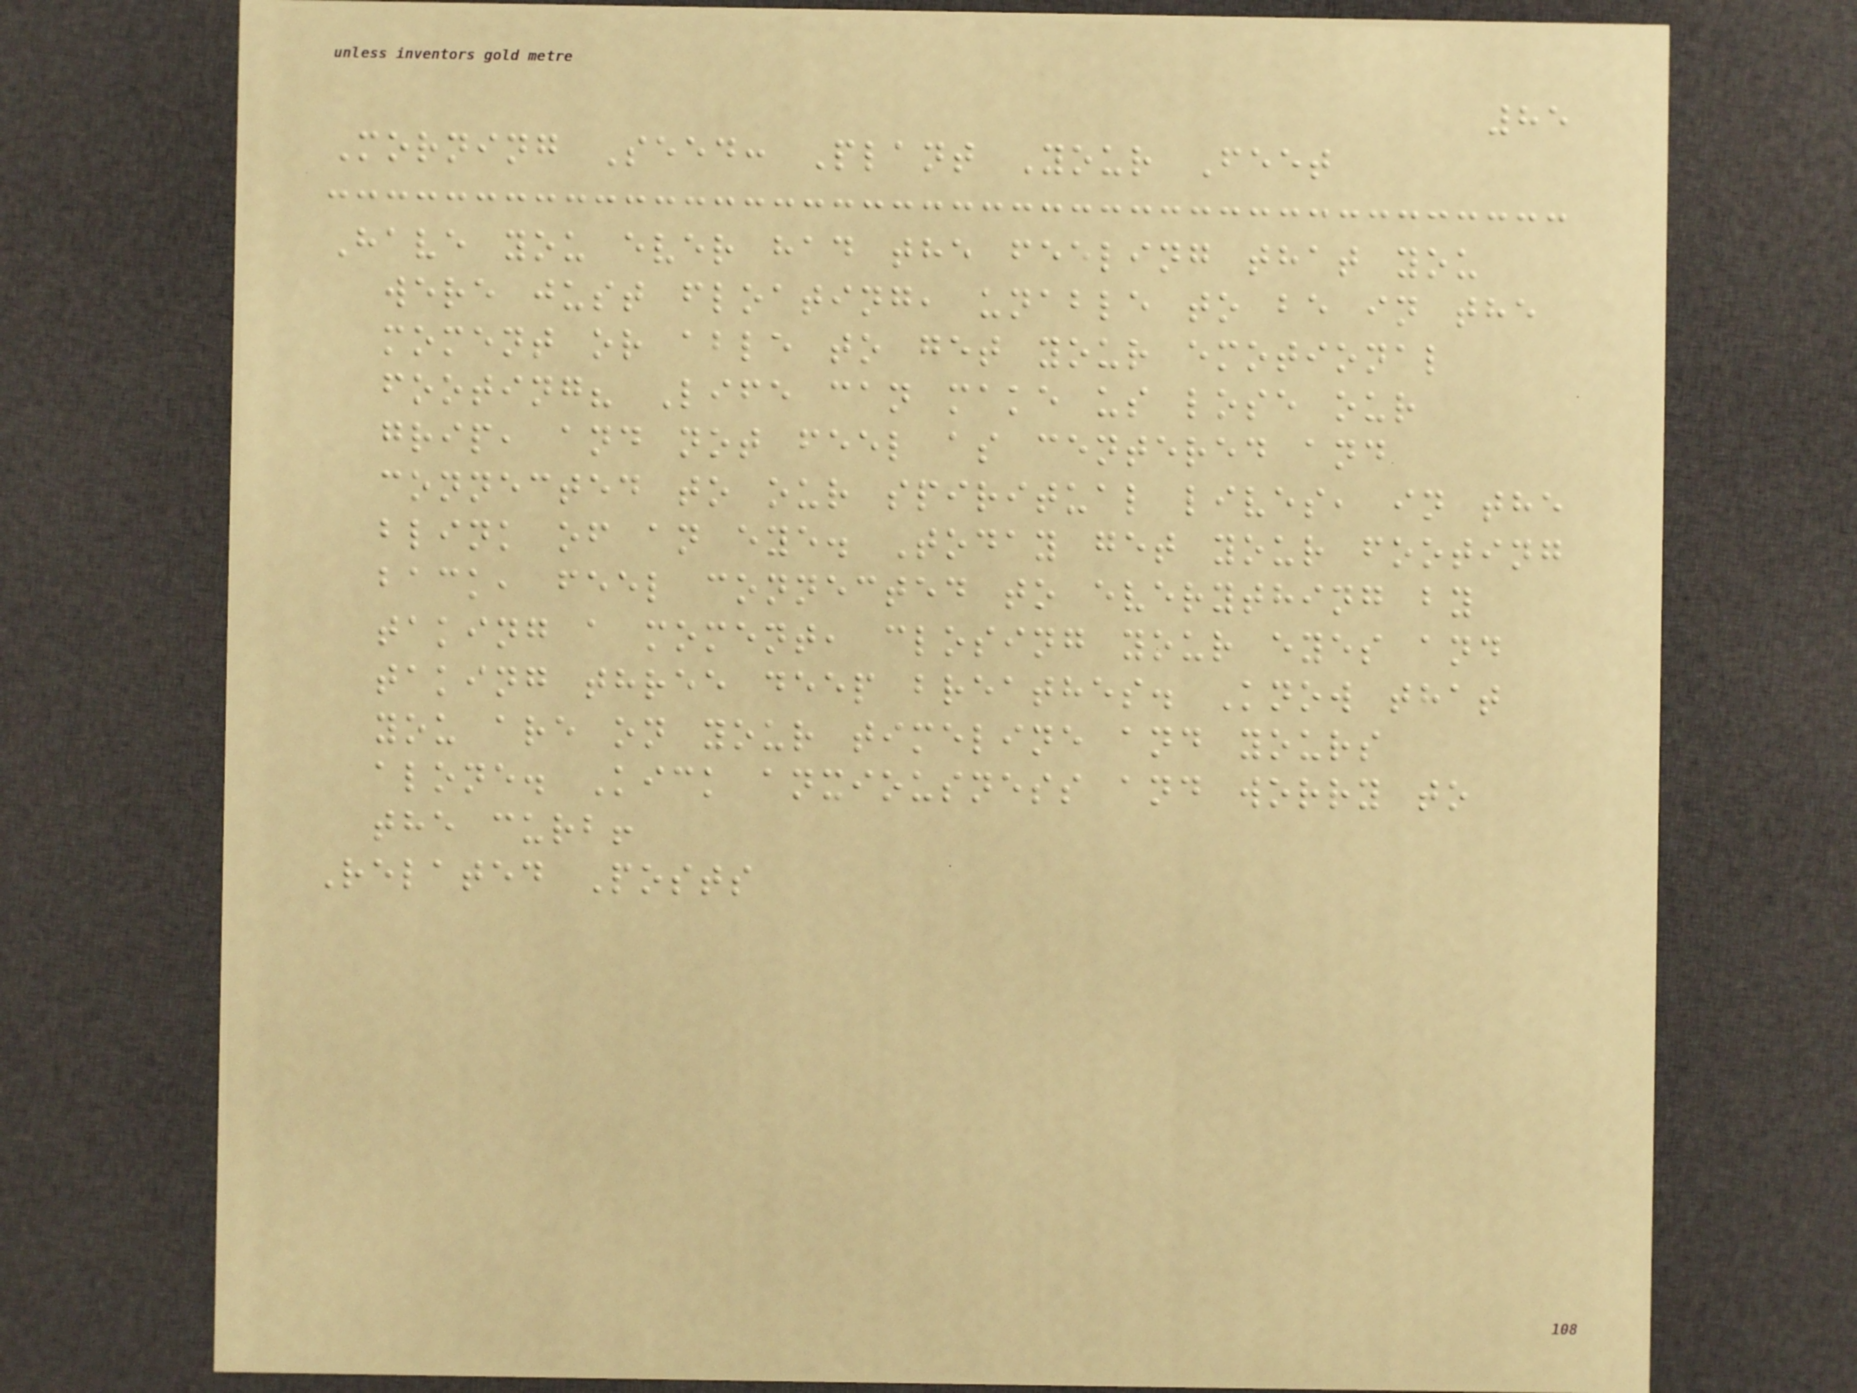85
Morning Seed: Plant Your Feet
Have you ever had the feeling that you
were just floating, unable to be in the
moment or able to get your emotional
footing? Life can make us lose our
grip, and not feel as centered and
connected to our spiritual lives, in the
blink of an eye. Today get your footing
back, feel connected to everything by
taking a moment, closing your eyes and
taking three deep breathes. Know that
you are on your timeline and yours
alone. Kick anxiousness and worry to
the curb!
Related Posts
